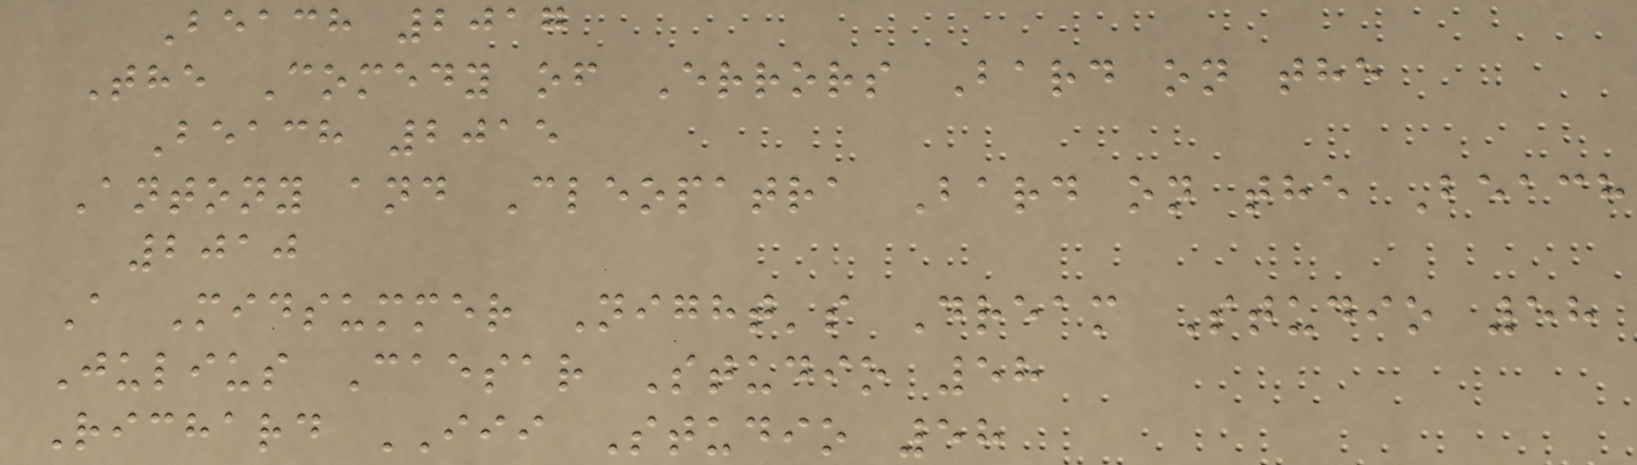Beach 2017
The Comedy of Errors Bard on the
Beach 2015
Antony and Cleopatra Bard on the Beach
2010
A Midsummer Night's Dream Studio 58
Julius Caesar Studio 58
Richard III Studio 58
